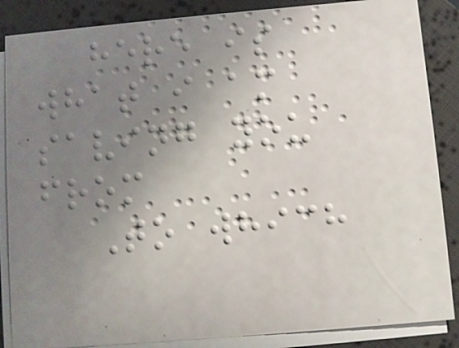here is
what i am
saving you
from
To which
